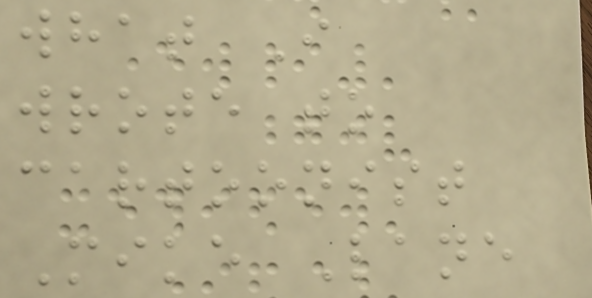what I
wrote to
cartoonist
Mike Lane
